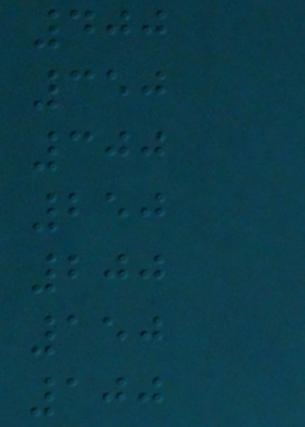400
350
300
250
200
150
100
